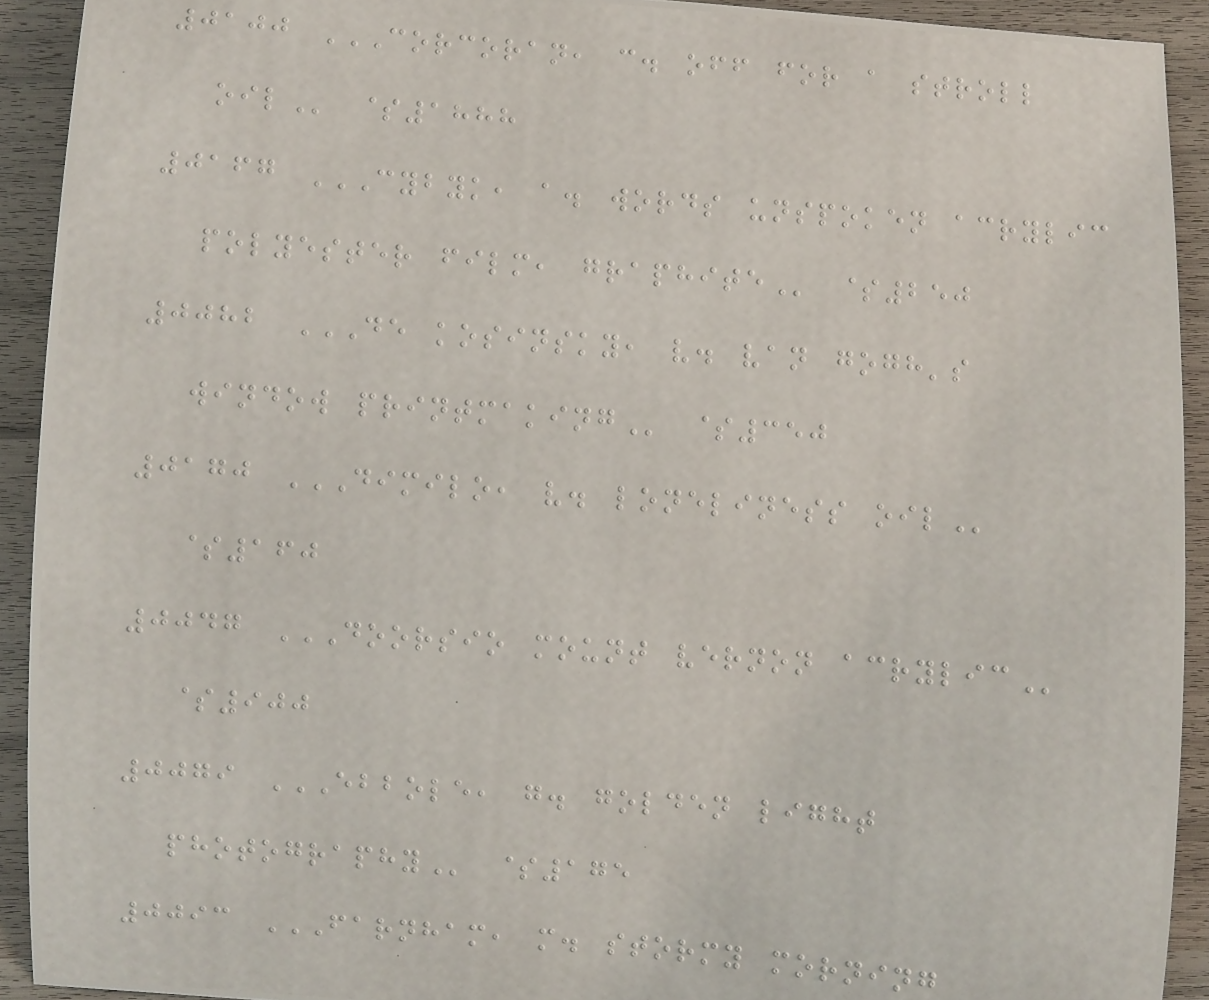0100 CORCORAN, C. OFF FOR A STROLL
OIL $1888
0167 CYBYK, A. WORDS UNSPOKEN ACRYLIC
POLYESTER FILM, GRAPHITE $250
0082 DE KOSINSKY, V. VAN GOGH'S
WINDOW PRINTMAKING $350
0170 DIMILO, V. LONELINESS OIL
$160
0047 DOORSIO MOUNT VERNON ACRYLIC
$900
0079 EBBOLE, G. GOLDEN LIGHT
PHOTOGRAPHY $175
0093 FARNHAM, M. STORMY MORNING
